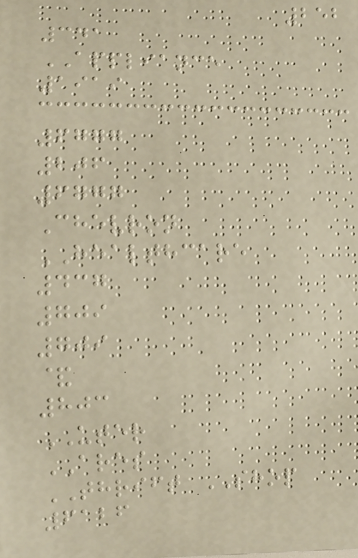252
341
APPLIANCE
1919
6777
206
6777
Chevron
HEALTHCARE
437
709
709
&
803
UTER
ARES
THRIFT SHOP
6126
